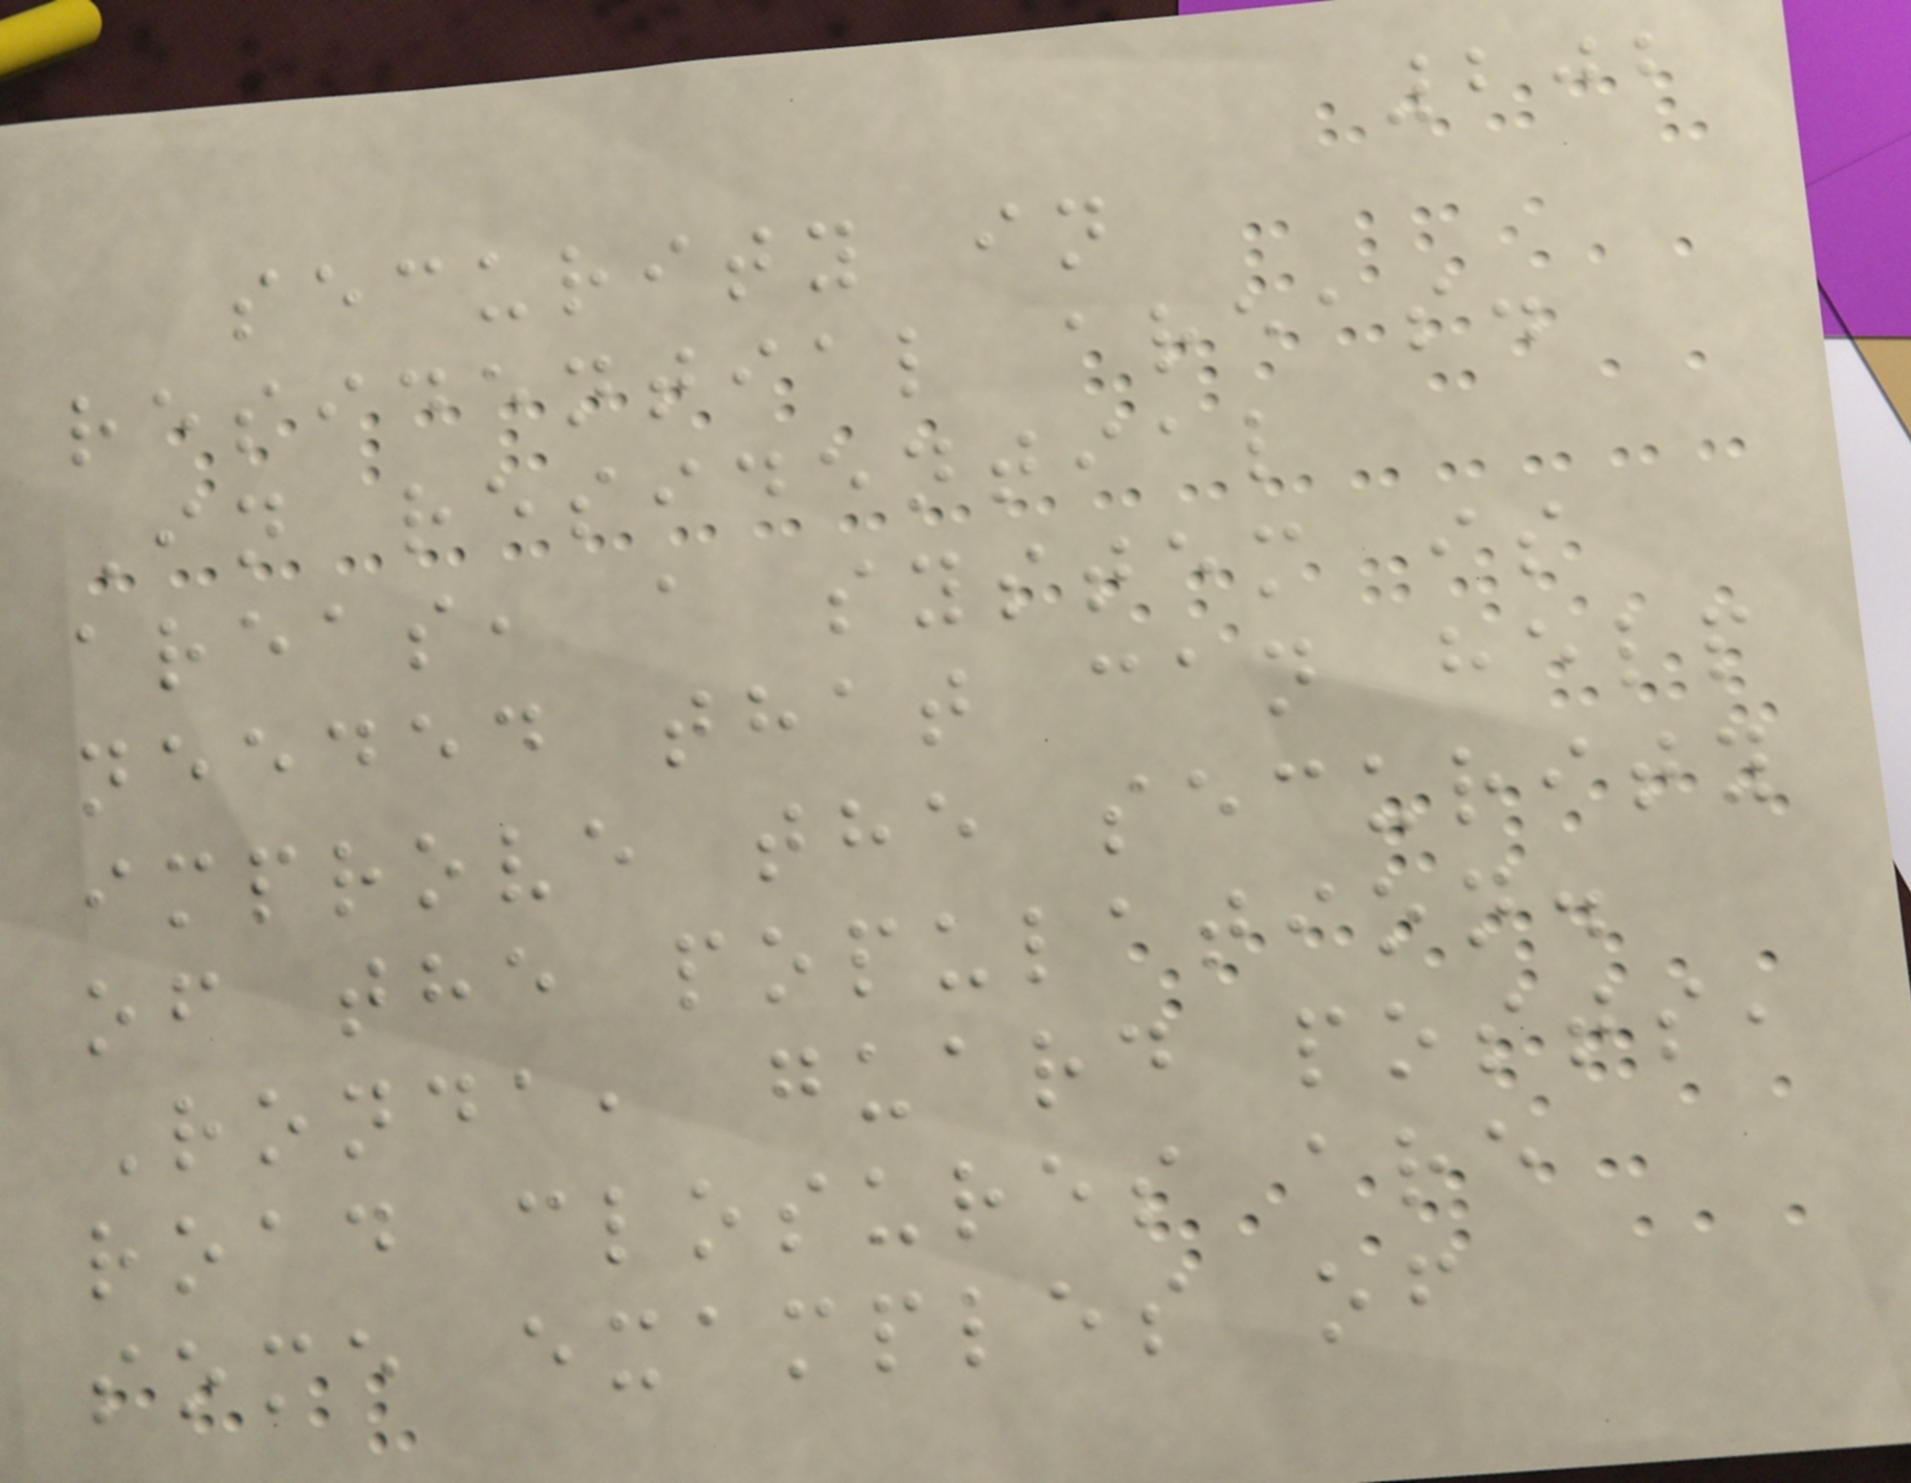202
security in
residential areas.
In residential
areas, a system is
needed that can help
improve the security
of the population.
Ronda, guard posts,
road closures are
some examples of
